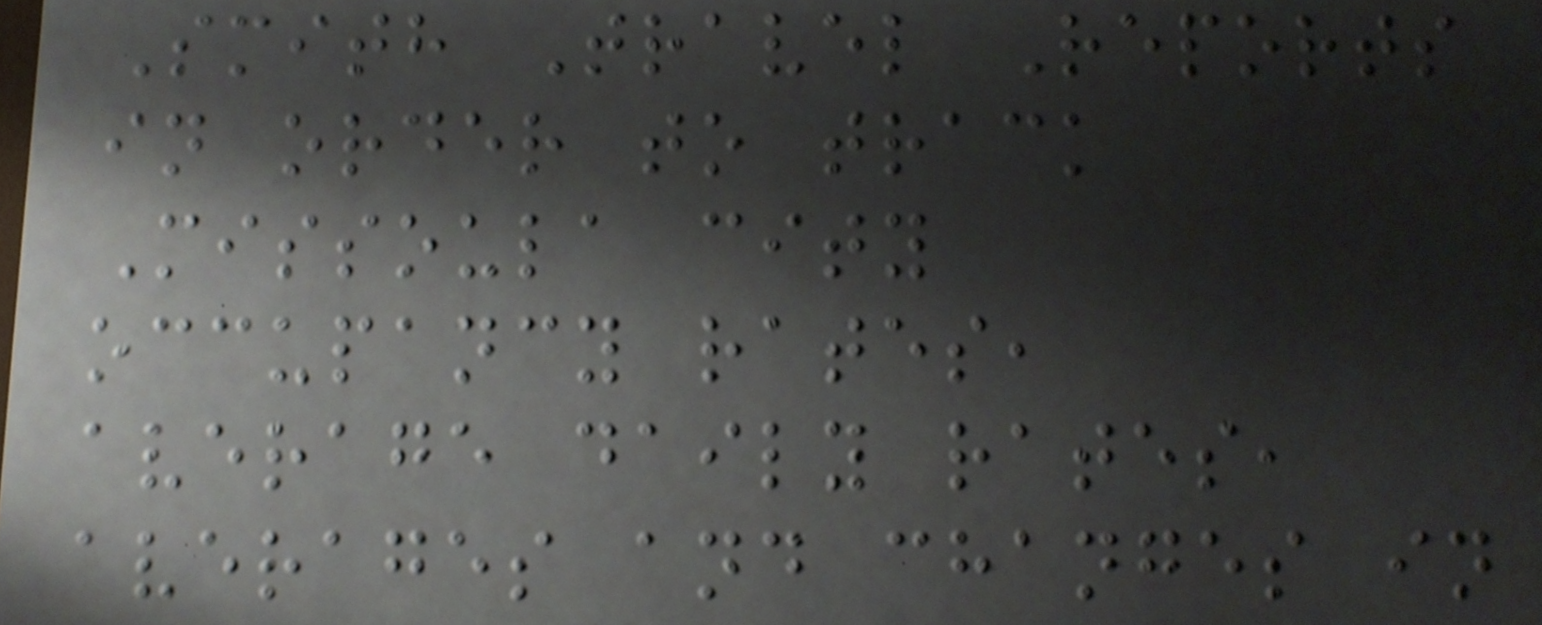Smith Travel Reports
in order to track
Missoula city
occupancy rates,
average daily rates,
averages and changes in
